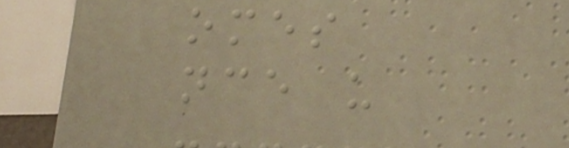omes
nce u
